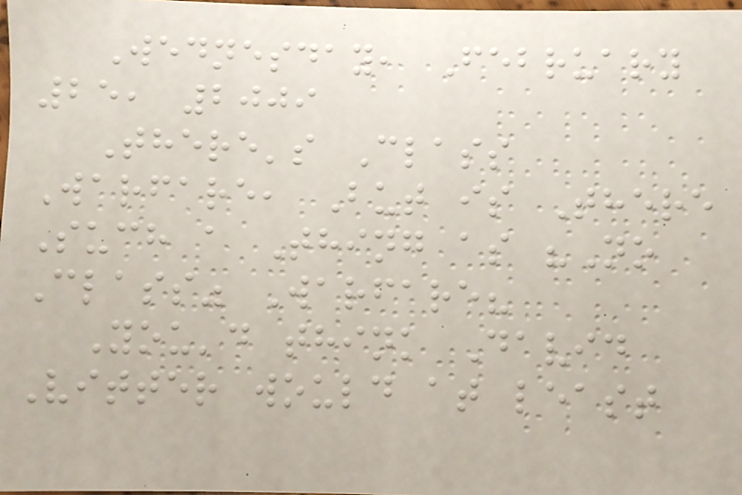Wednesday, February
25, 2009
There's Class
Warfare, But is There
Such a Thing as "No
Class" Warfare?
You'd think David
Vitter would at least
